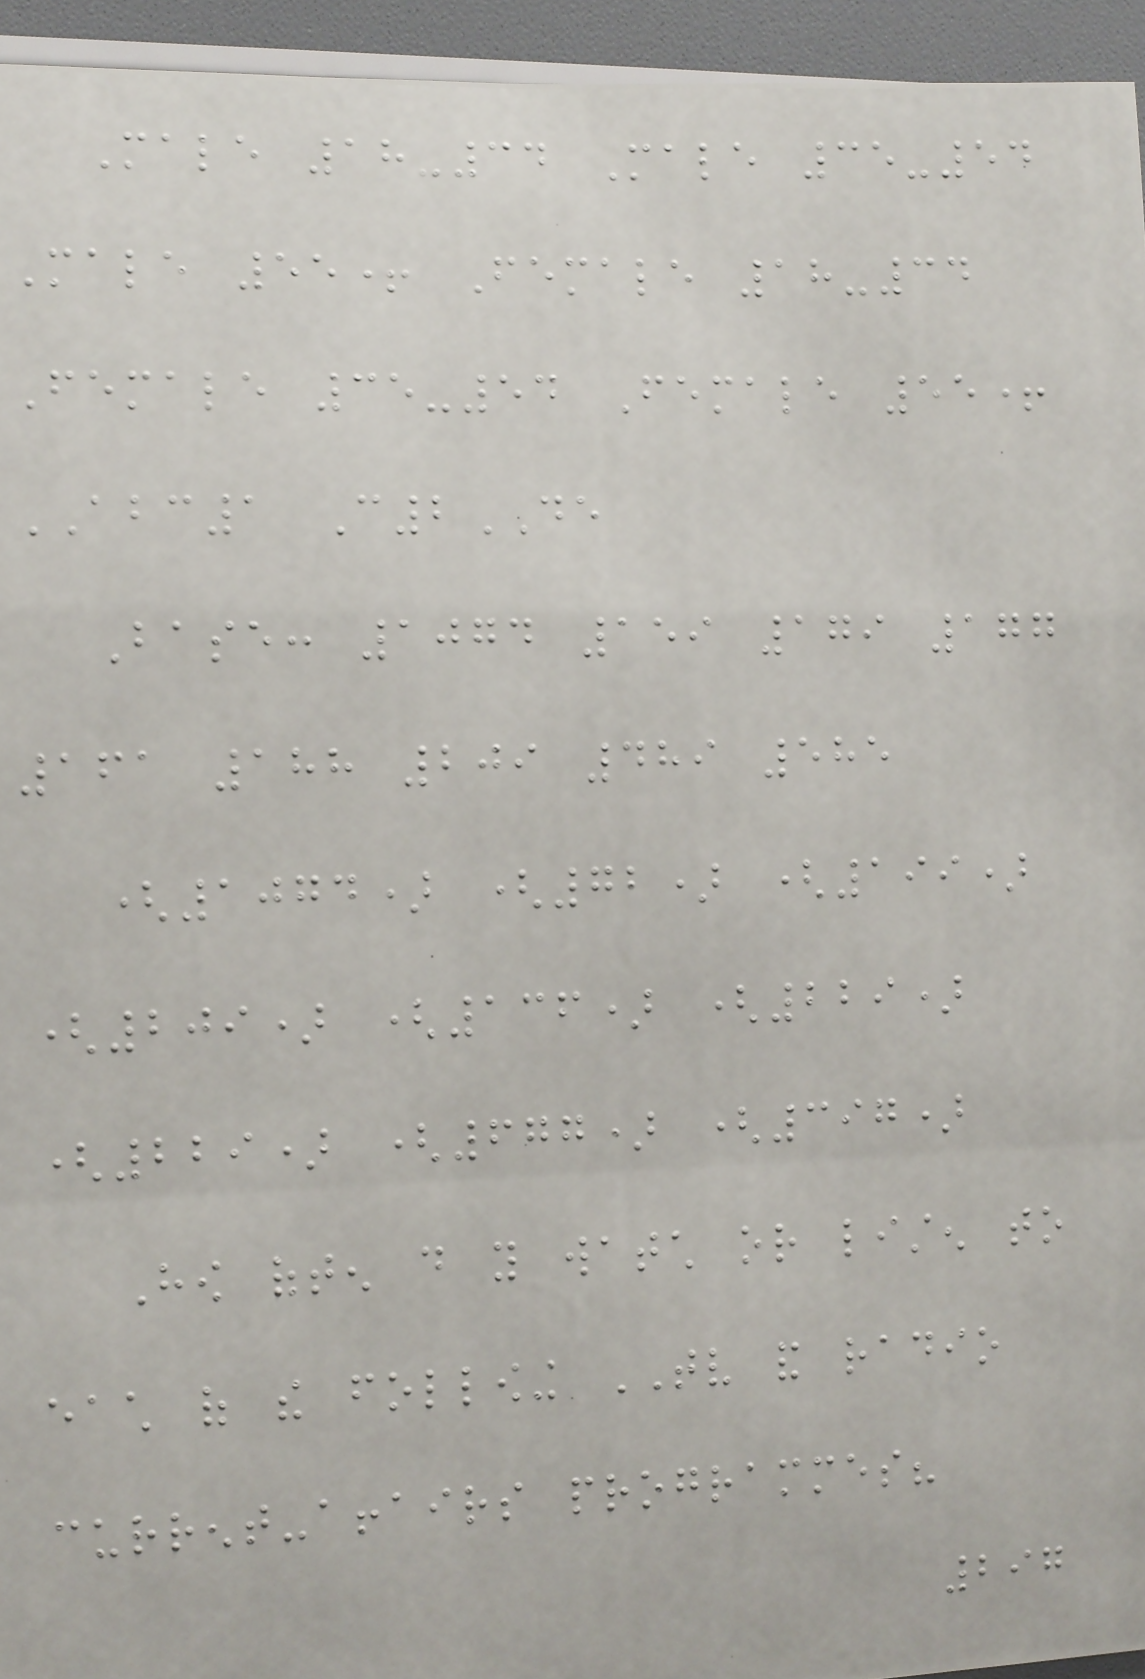Male 18-34 Male 35-54
Male 55+ Female 18-34
Female 35-54 Female 55+
ABC1 C2DE
Base: 1074 159 179 177
161 188 209 489 585
(1074) (72) (199)
(209) (136) (229)
(229) (677) (397)
How often do you watch or listen to
each of the following TV and radio
current-affairs programmes?
297
